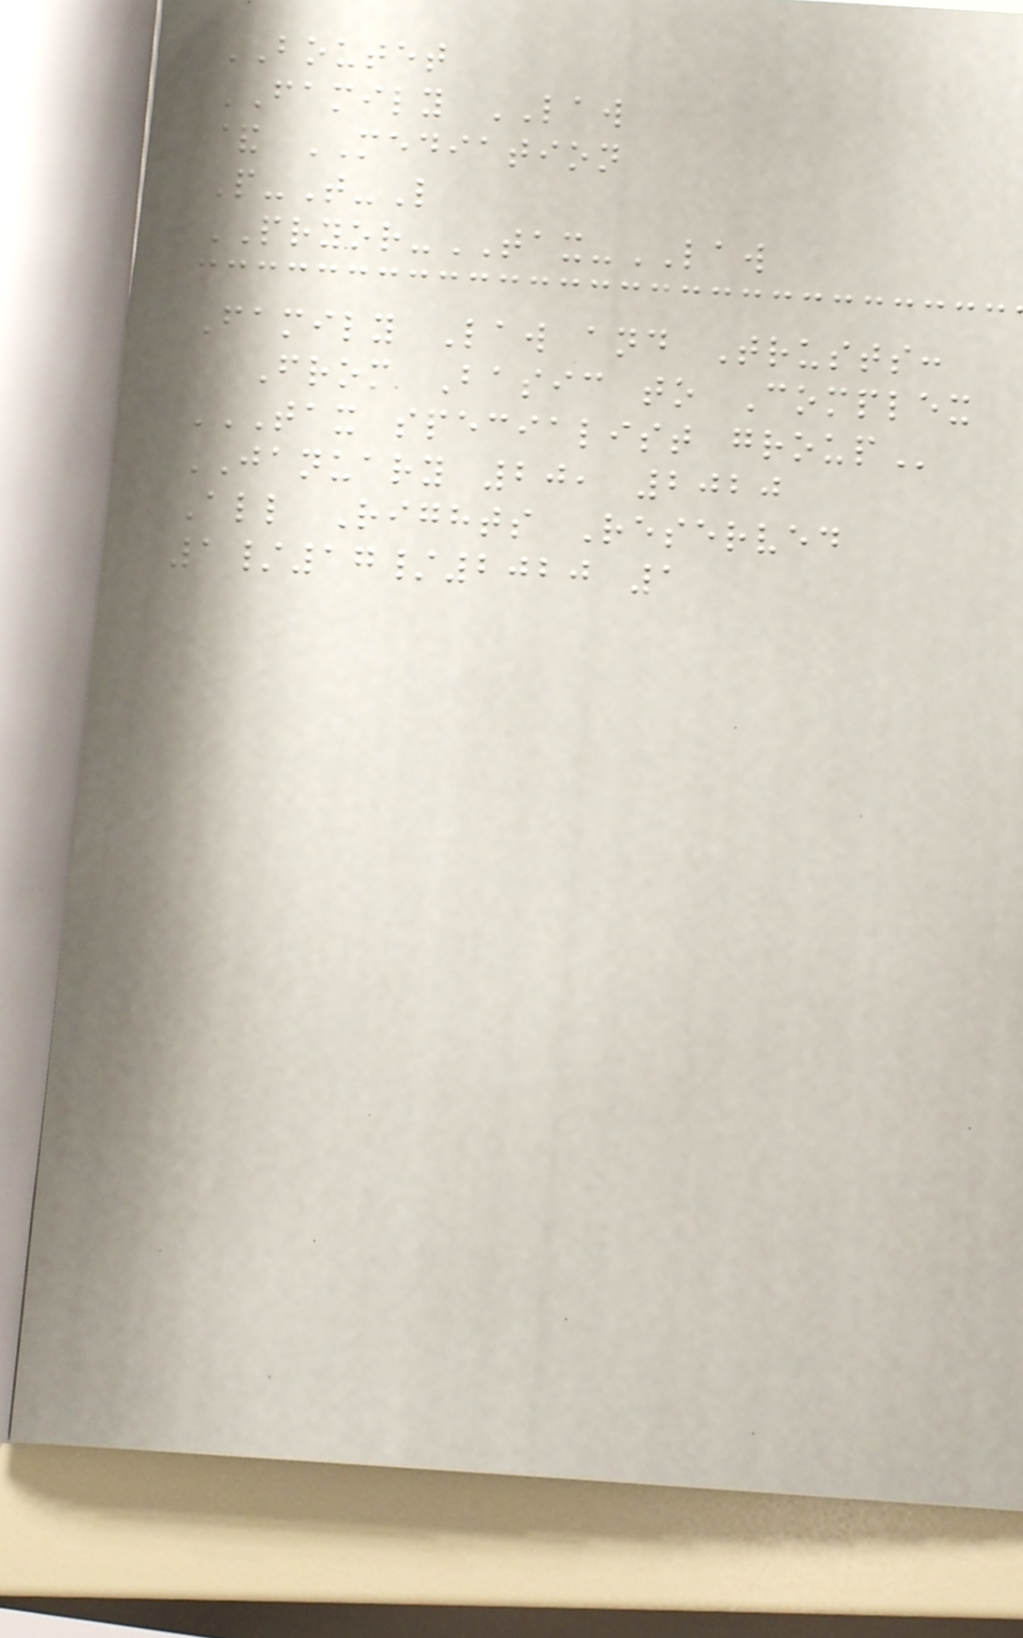BOUTET
FAMILY LAW
& MEDIATION
P-T-L
PRYOR-TAX-LAW
Family Law and Trusts:
From Basic to Complex
TAX SPECIALIST GROUP
JANUARY 20, 2020
All Rights Reserved
1/17/2020 1
